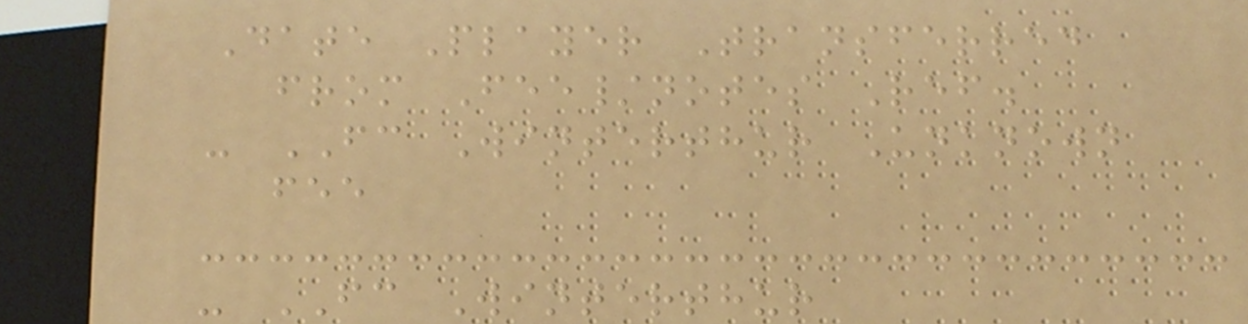Date Player Transferred
from Fee/notes Ref.
- FC Winterthur Unknown
fee
- FC Winterthur
